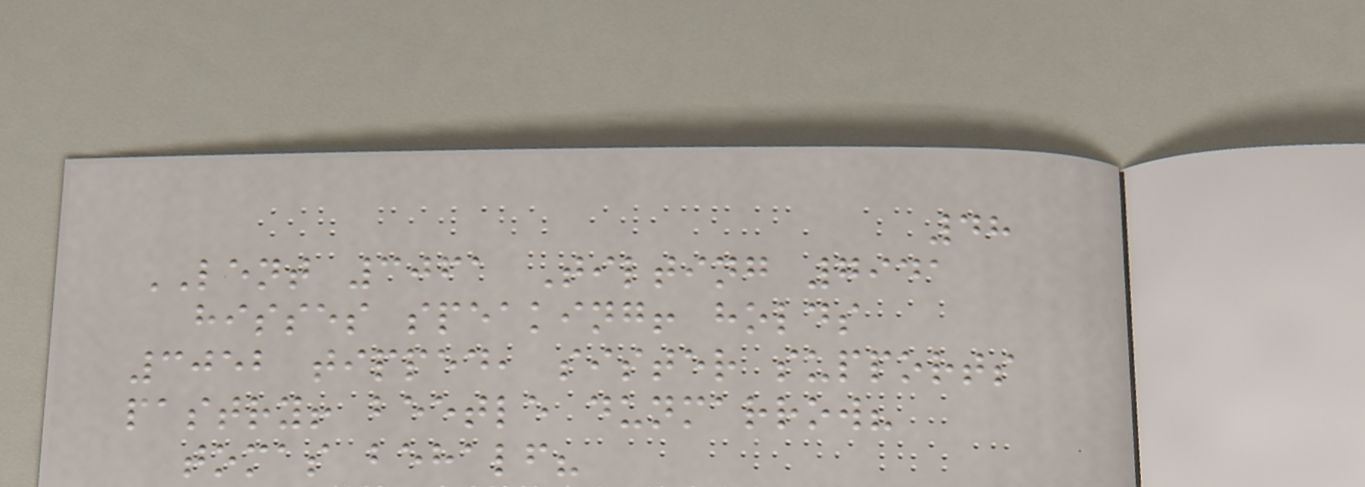48
LENT 3061 Tilting 7941
hisses speaking! holds
3052 tipped, sister supports
pastry! beetle dunmarrow?
tomas behalf?
